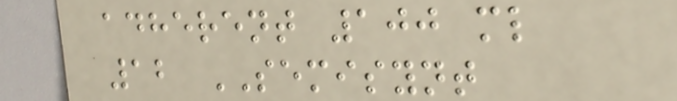adherent 100 ml
12 SEMISYNT
